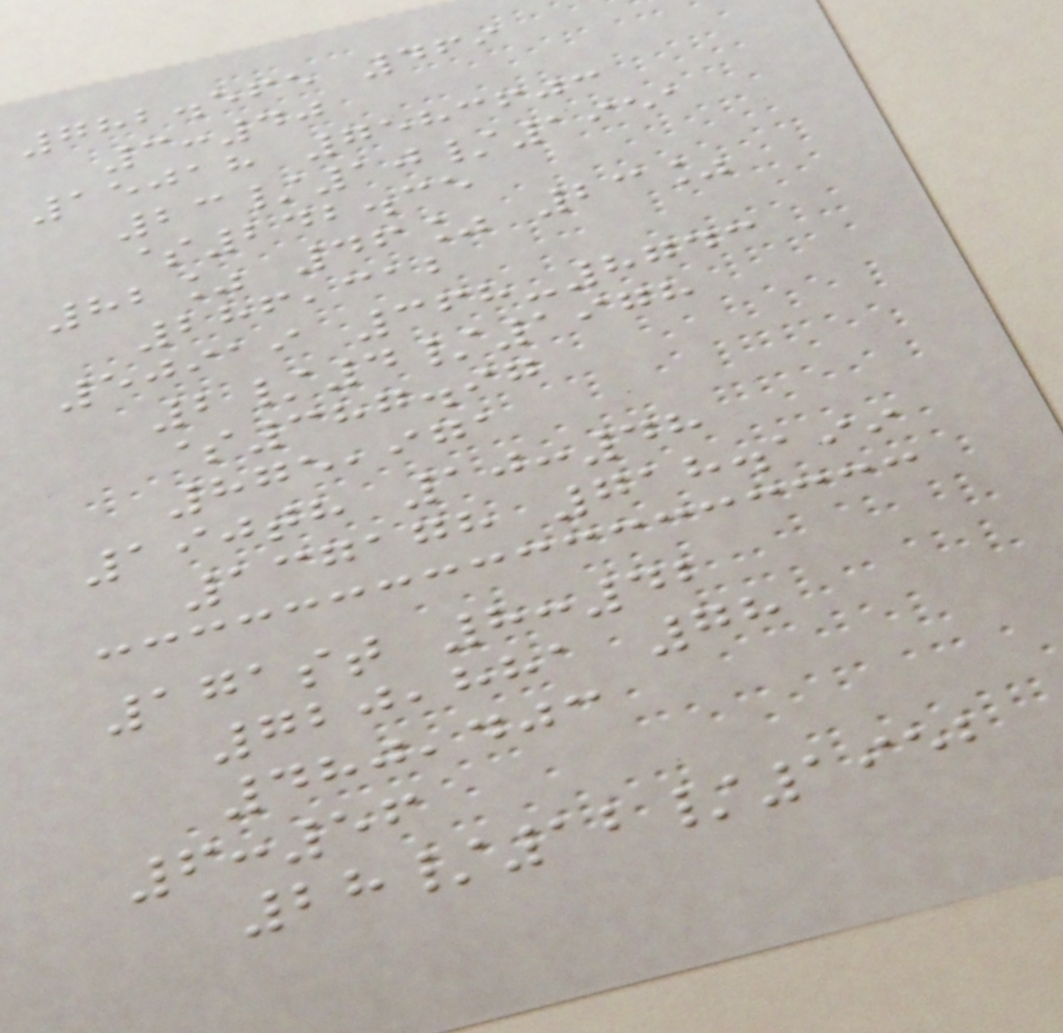782.565 469
3:40
15018 7583603
23/10/1951
$242.35
82% 46% 23%
286,312
50919 368-8743
2/4/1978
$387.97
875,971
190th 10:48
137178 718.199
171st 8:42
720,881 78
480,403
6:56
28/12/1952
